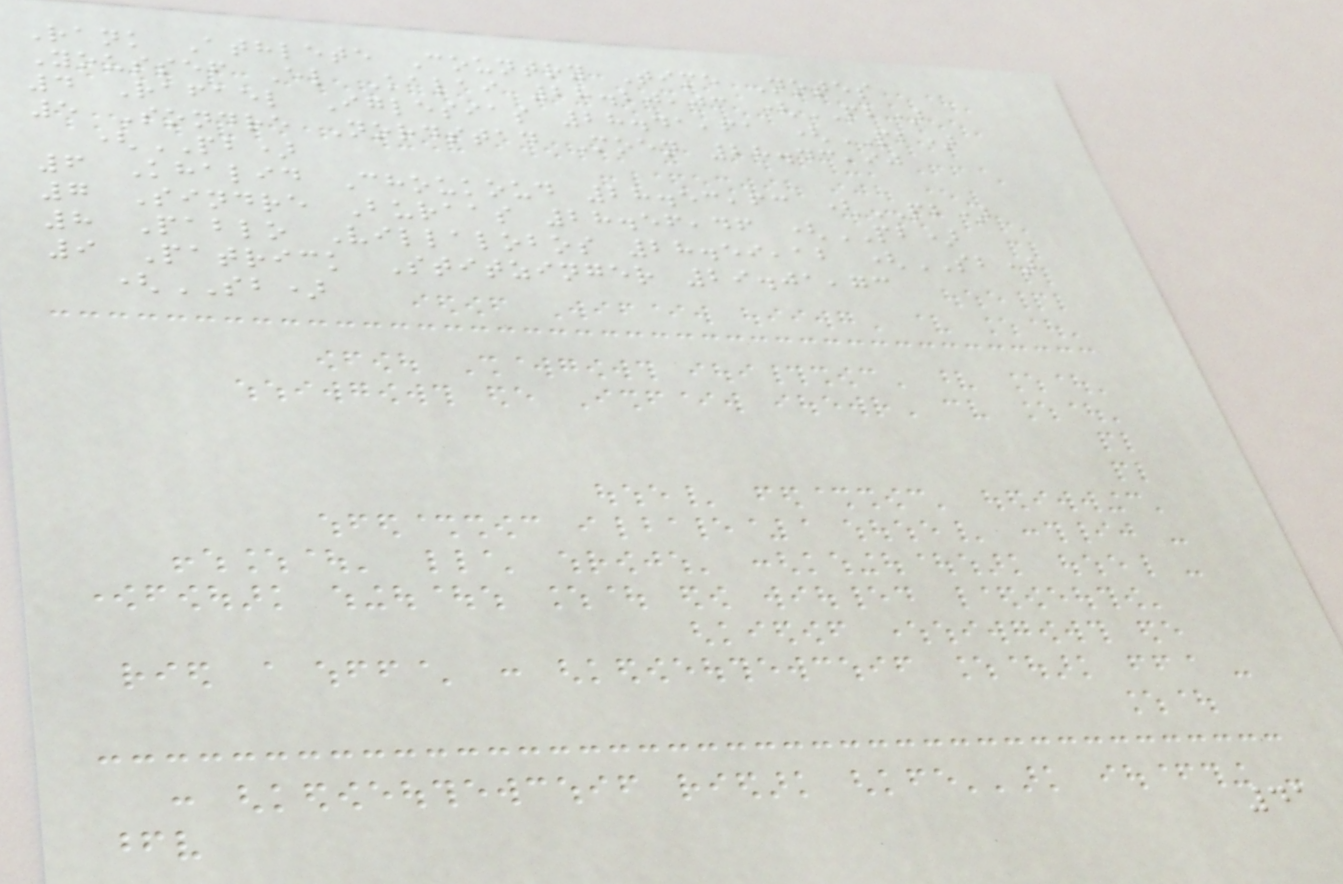Rank Athlete Country Time Notes
Youssef El Kalai 28.20,03 (PB)
4 Rafael Iglesias 28.41,61 (PB)
5 Sondre Nordstad Moen 28.43,90
(PB)
6 Khalid Choukoud 28.53,63 (PB)
7 Sindre Buraas 28.56,46 (PB)
8 Pablo Villalobos 28.59,12 (SB)
9 Patrick Stitzinger 29.01,73
(SB)
41
